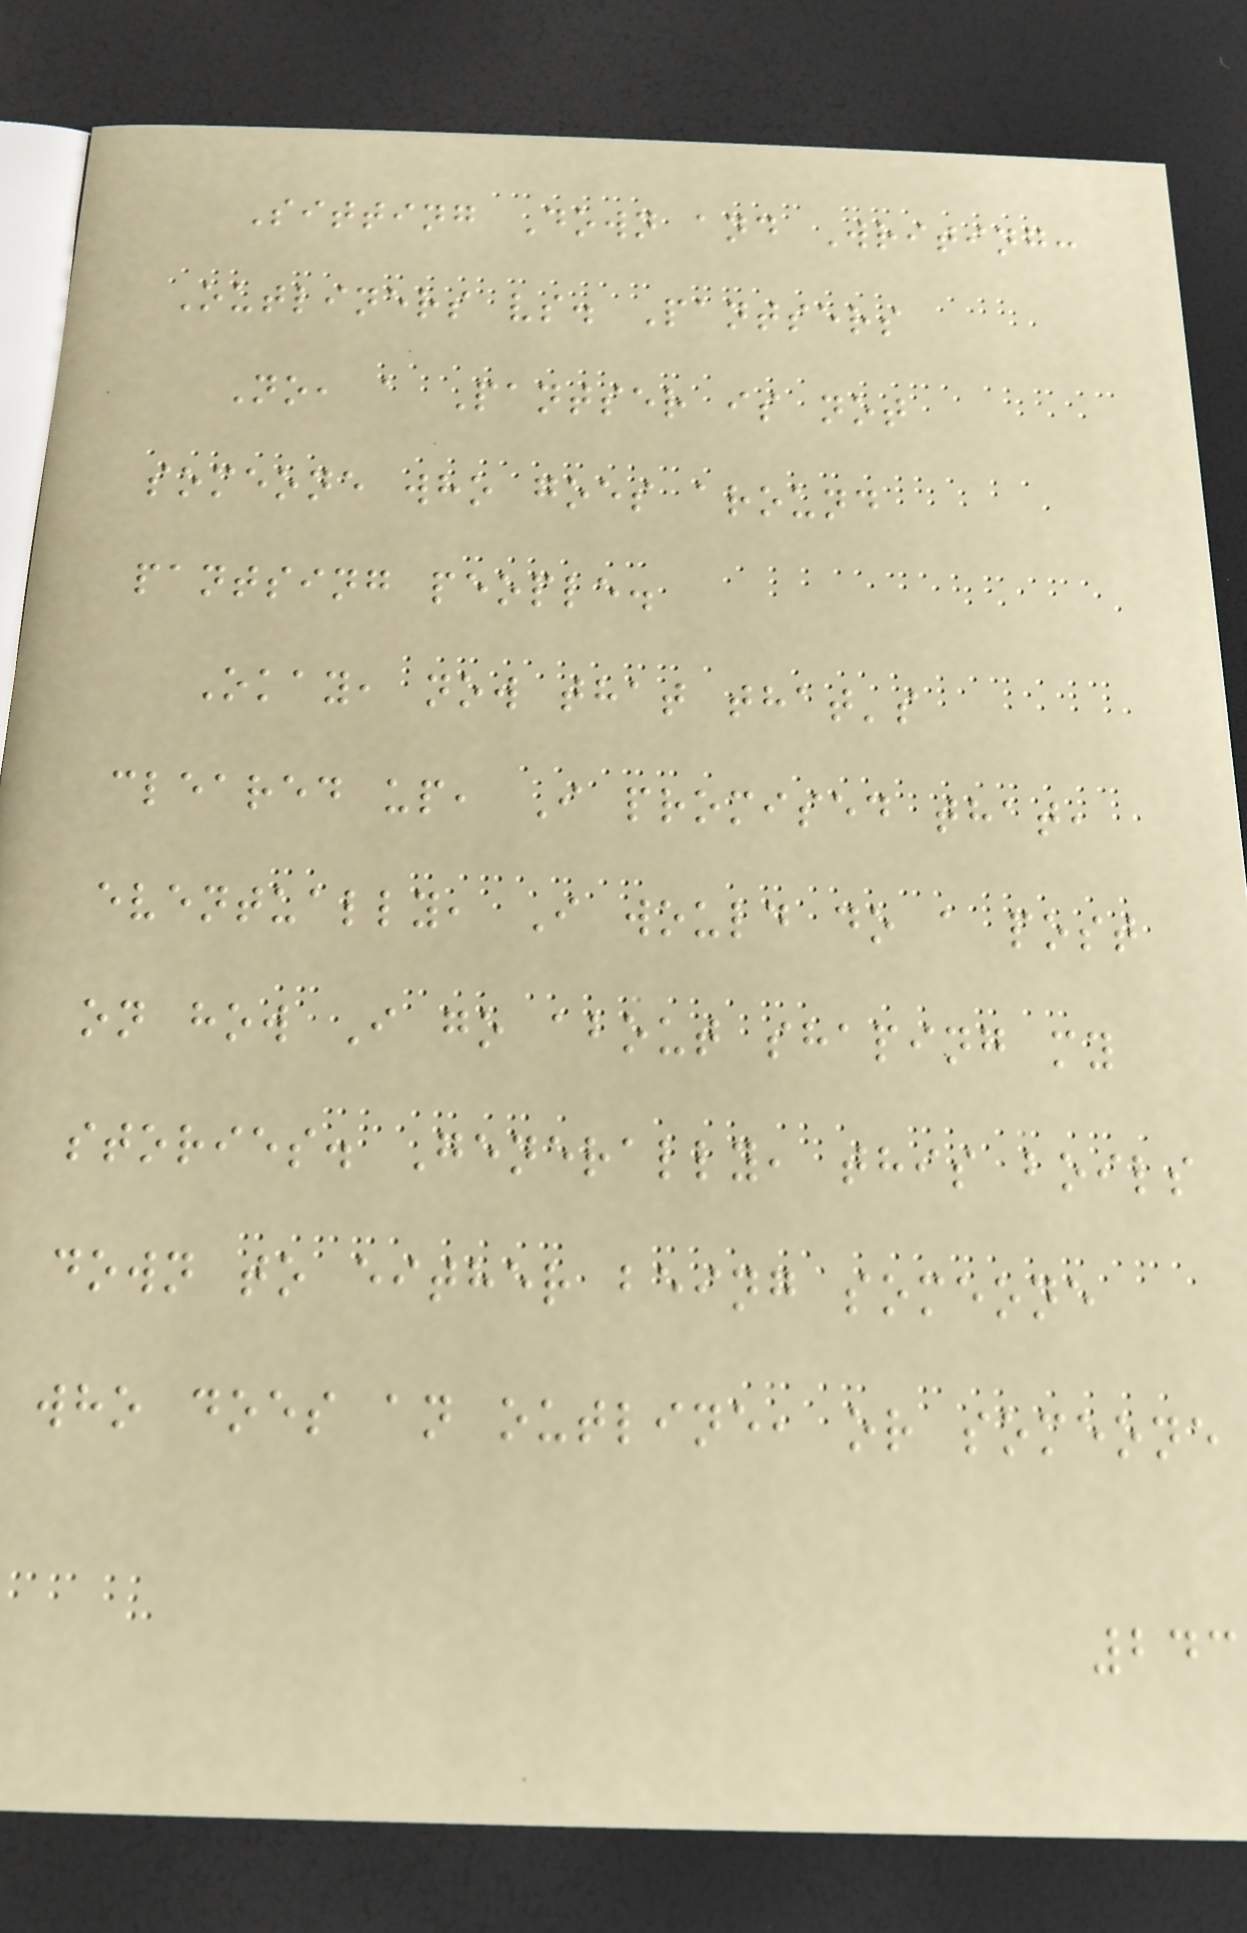Sitting Down and Writing:
Outliners vs. Pantsers
No, a Pantser is not
someone who goes around
pantsing people.
Okay, now that that's
cleared up, I promised that,
eventually, I would do a post
on how I go about shaping my
stories. Generally, this boils
down to either being someone
who does an outline, or someone
243
